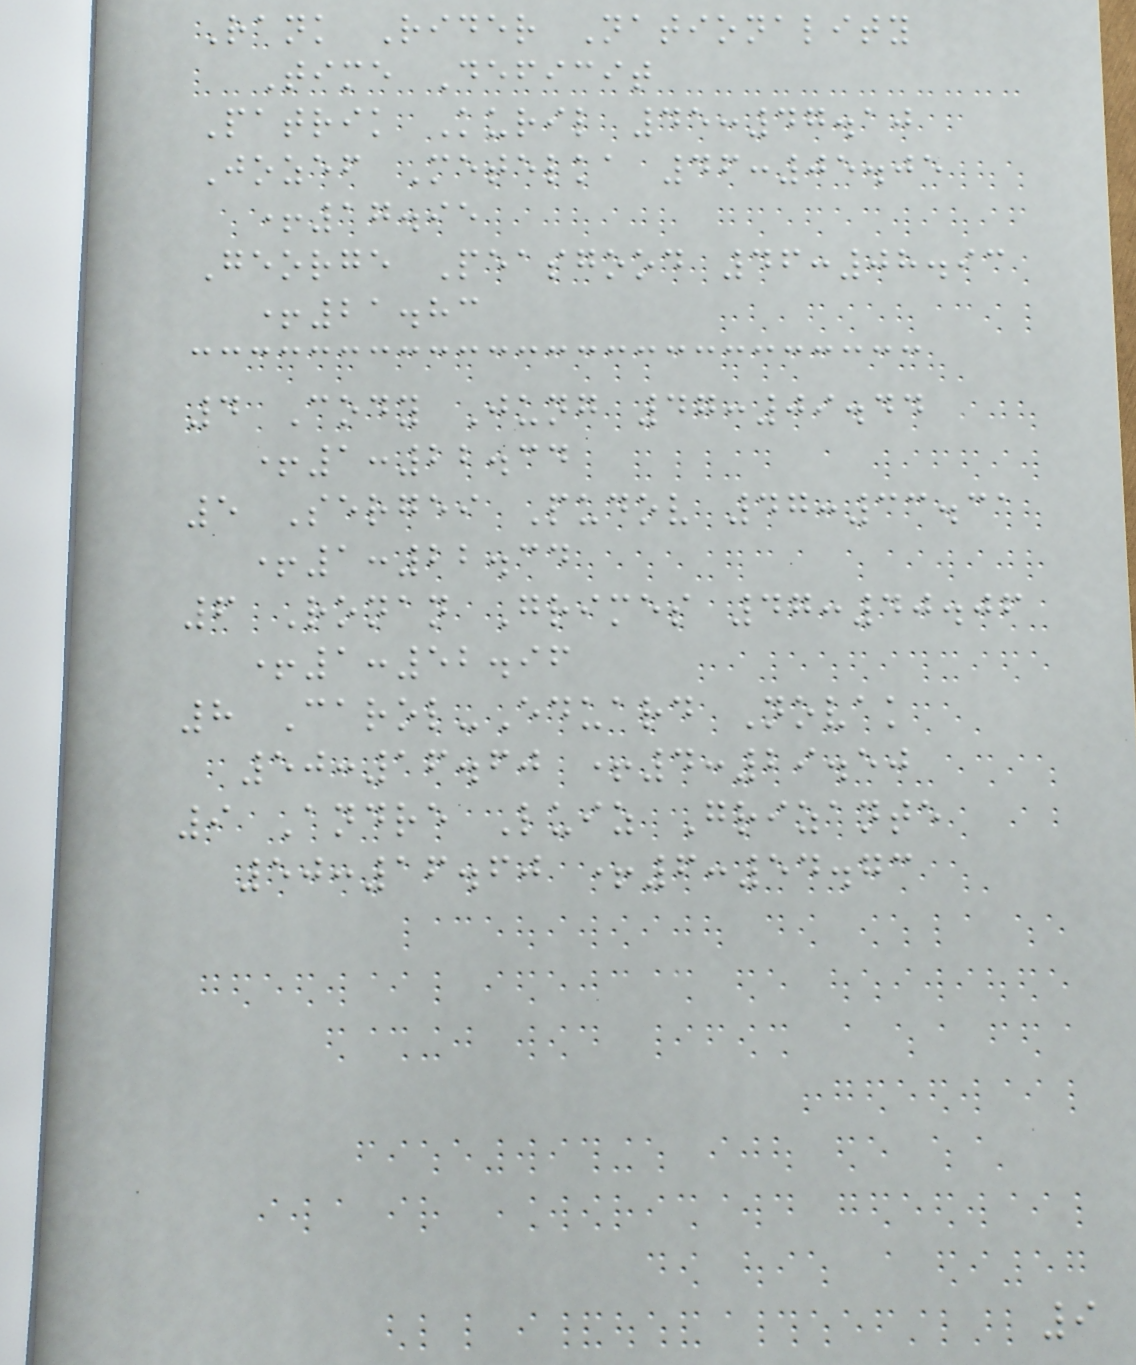Rank Rider Nationality
Time Deficit
Patrik Kuril 45:47.10
Jozef Metelka 46:05.05
+17.95
George Peasgood 46:08.93
+21.83
4 Cody Jung 47:09.44
+1:22.34
5 Sergei Pudov 47:33.31
+1:22.34
6 Ronan Grimes 47:40.06
+1:52.96
8 Carol-Eduard Novak
50:16.60 +4:29.50
9 Andre Luiz Grizante
50:16.60 +6:54.73
9
